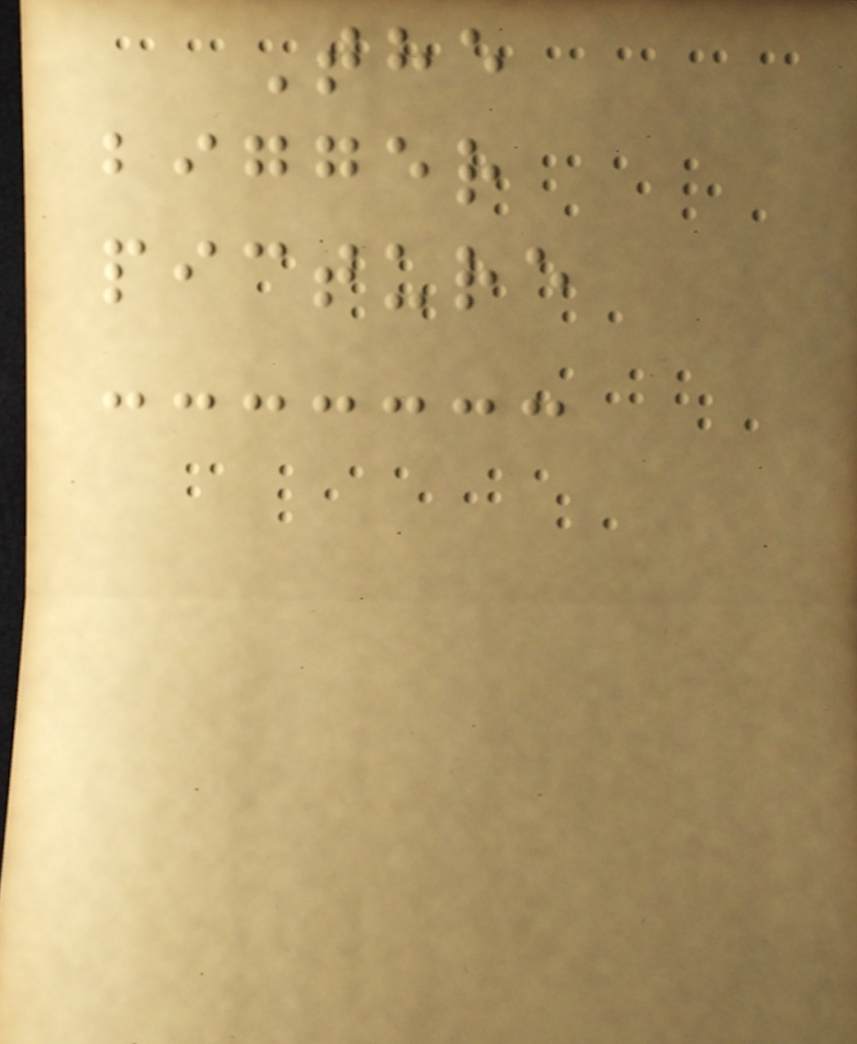The
bigger
picture
